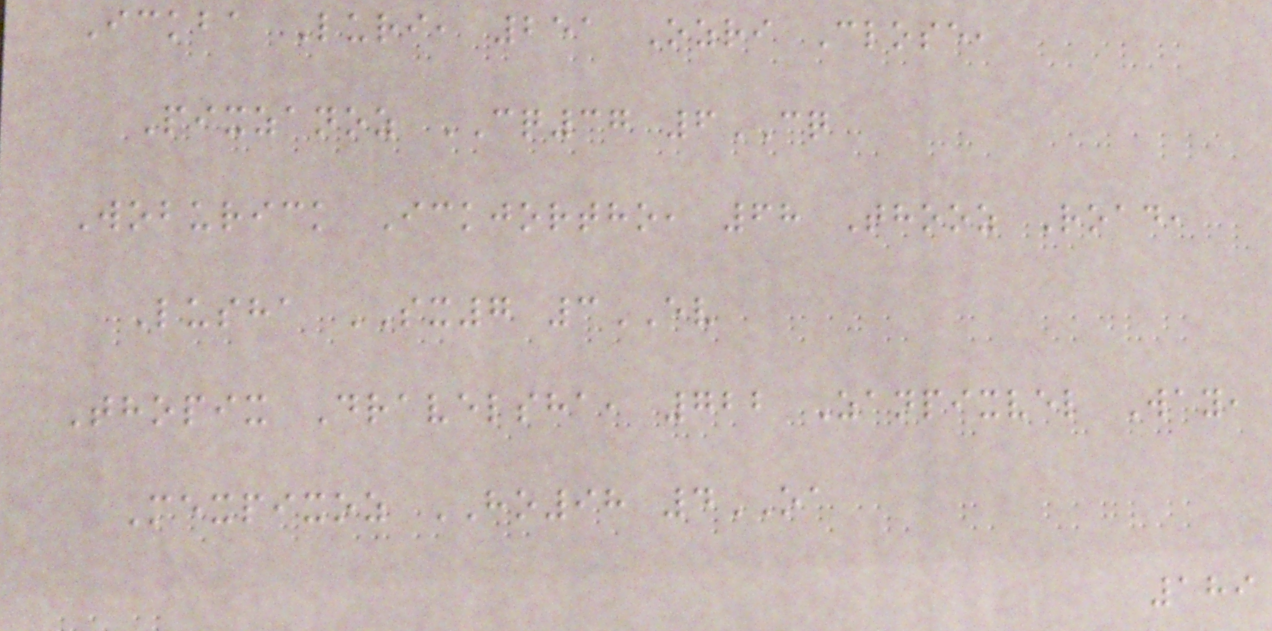Ickba Luri, 251 Ozri Close,
Pixzanoz CQ37 6CQ
Woburick Ickjortho, 68 Thooz Road,
Lusha SX7 3EV
Thopix Dravelsha, 722 Zanpixvel Way,
Mexpixoz HO98 4OA
189
